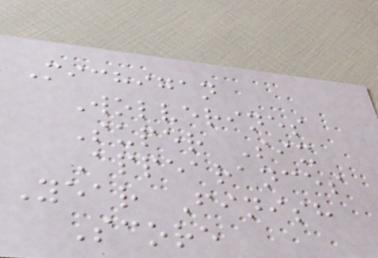Michigan
Wolverines
Super Six
Appearances
Year Finish
Score
